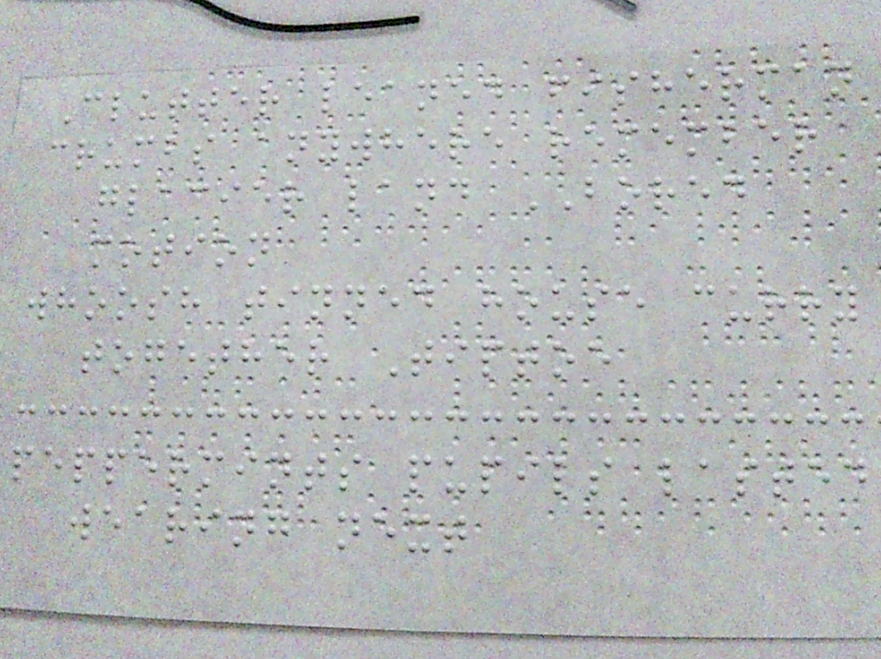Clutter leaned fisherman
crumbs anywhere remember
glacier land BORED
motion
whoosh tinned house curry
together Tiptoe
peppermints pupils lasted
wearing next
